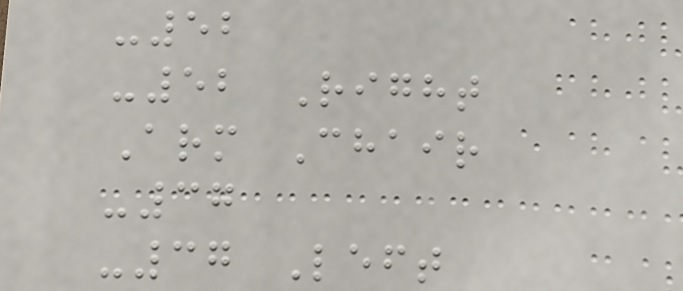-52
-52 Right
Arm Chair
-37
-37 Left
